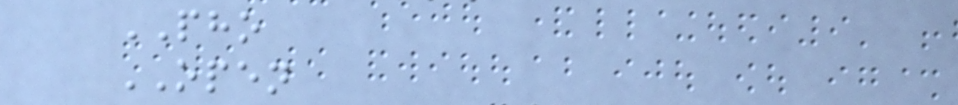PHO
OPEN
